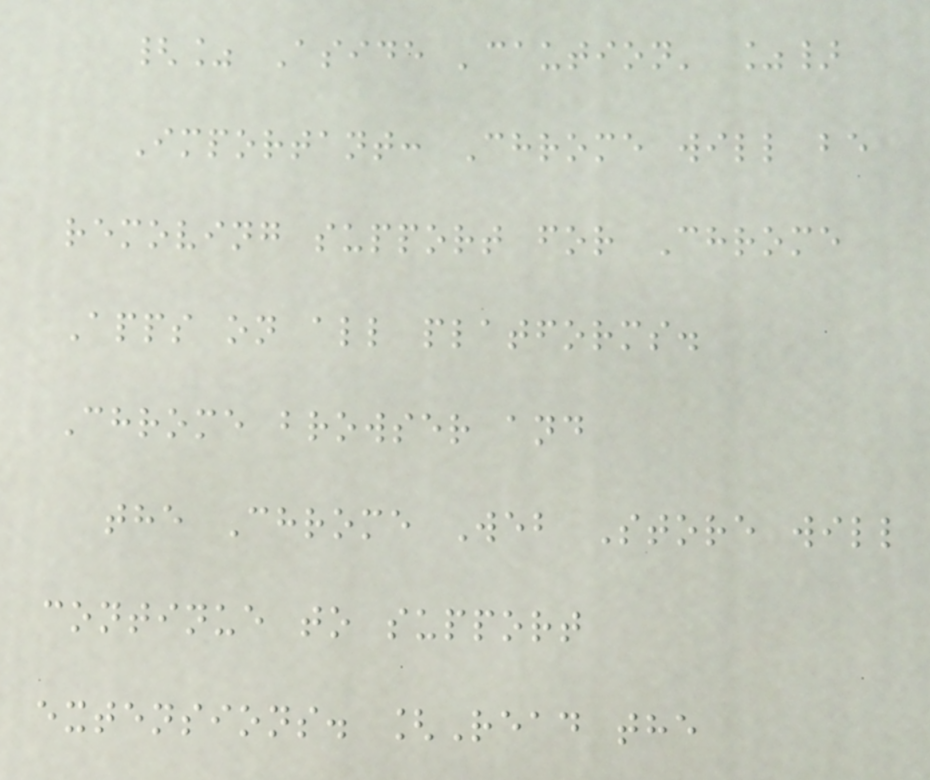{% Aside 'caution' %}
Important: Chrome will be
removing support for Chrome
Apps on all platforms.
Chrome browser and
the Chrome Web Store will
continue to support
extensions. [Read the
